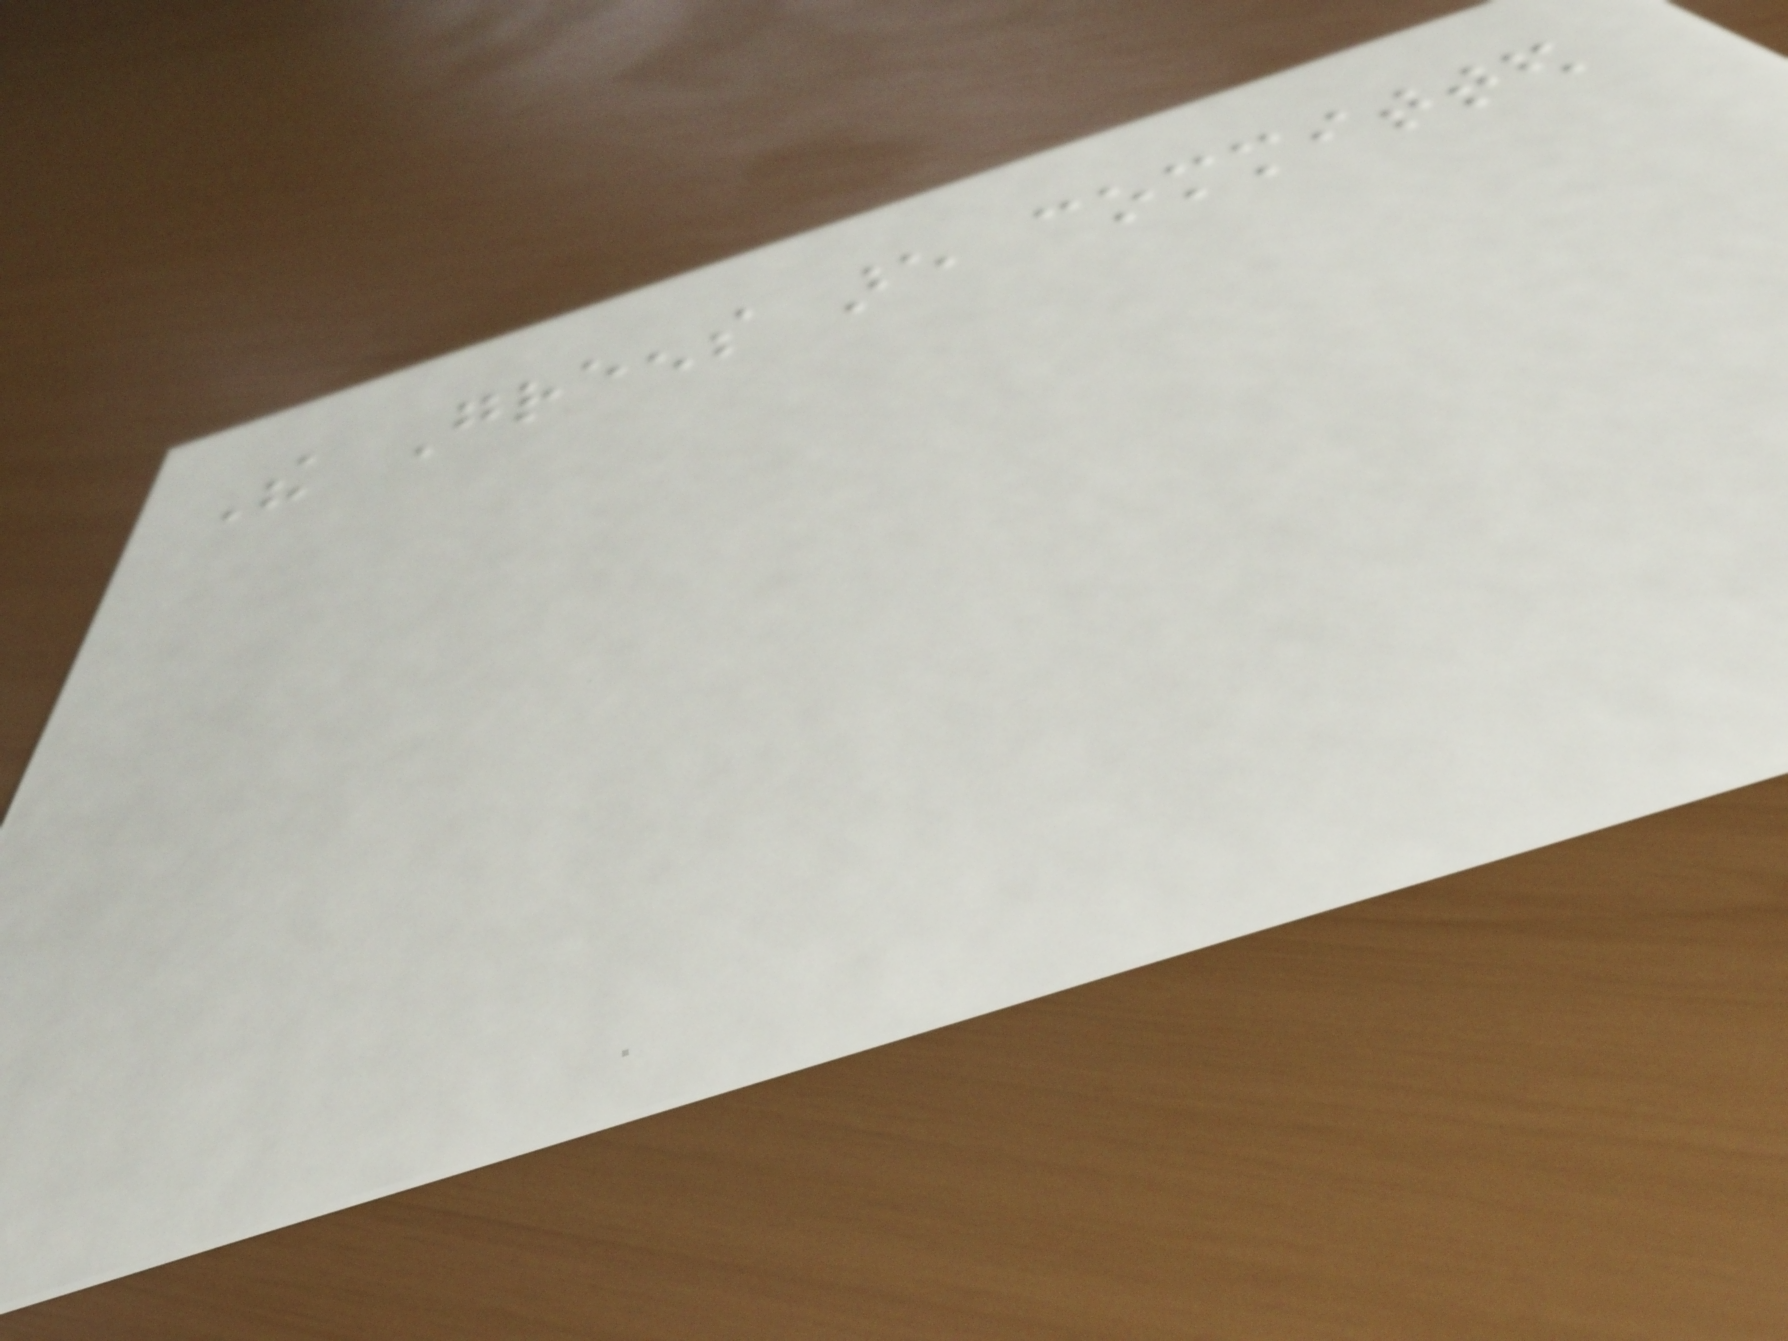The Greens are committed
